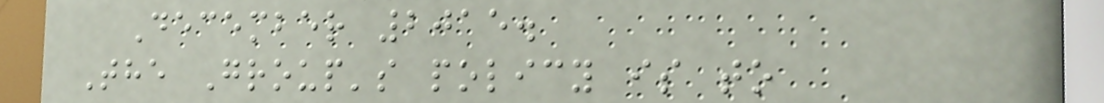December 2015.
The Group's policy is to
